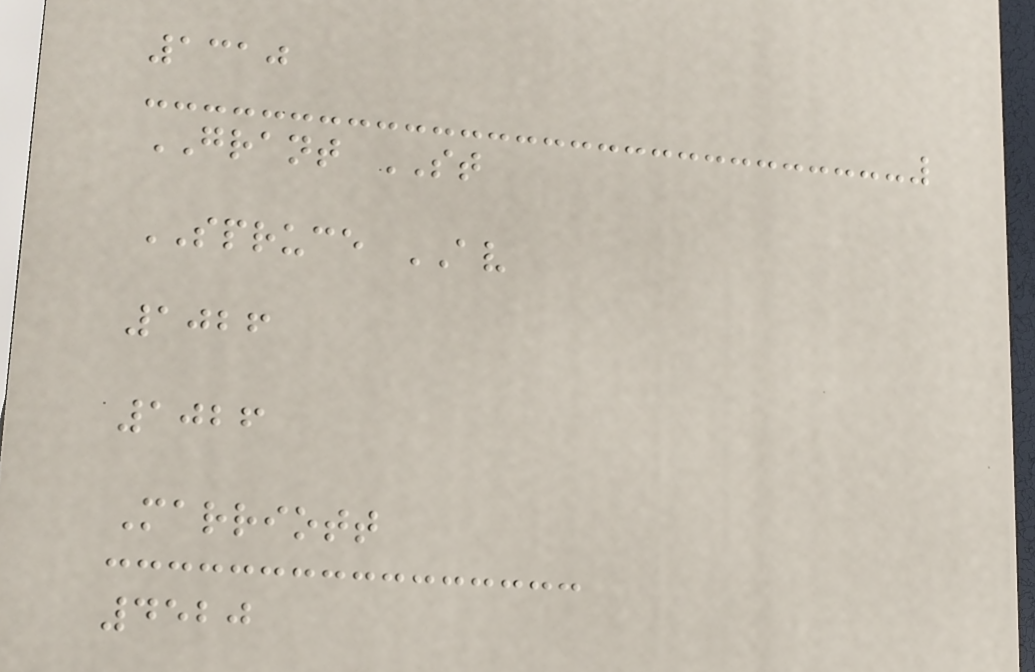1310
GRANT ST
SPRUCE AV
1026
1026
Marriott
4520
